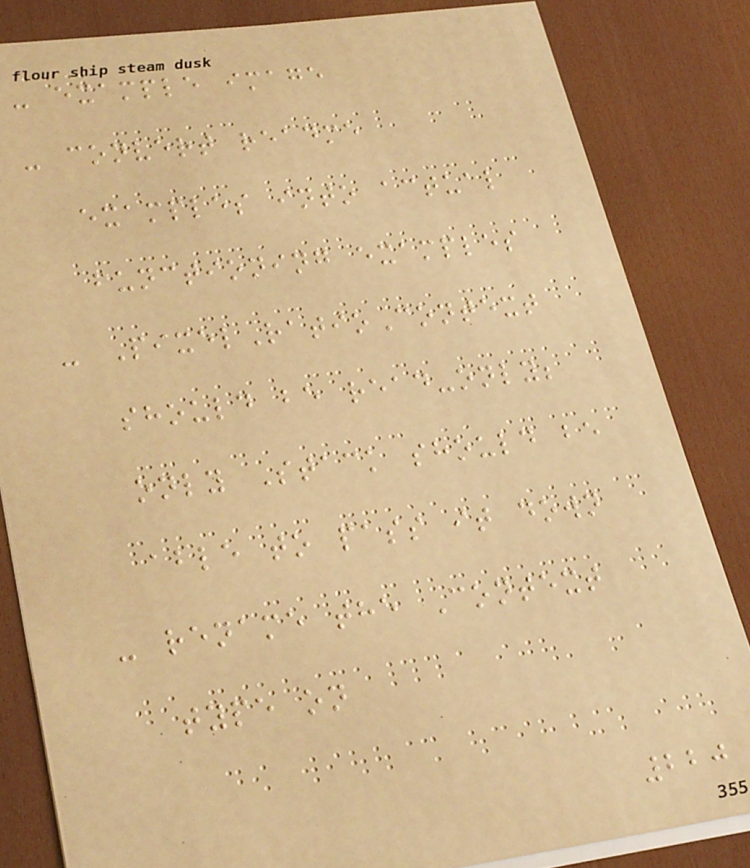- example image
- convert readme
examples into actual
functioning examples
- PixelRatioContext
should be read-only;
only Stack should be
able to pass it down
- rename the Context
type on
220
